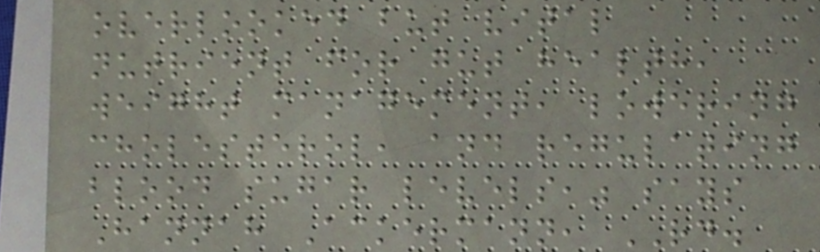overlooked but vital
nutrient for gut health,
weight management, lowering
cholesterol, and regulating
blood sugar levels," says
Hannah Ackermann, RD.
